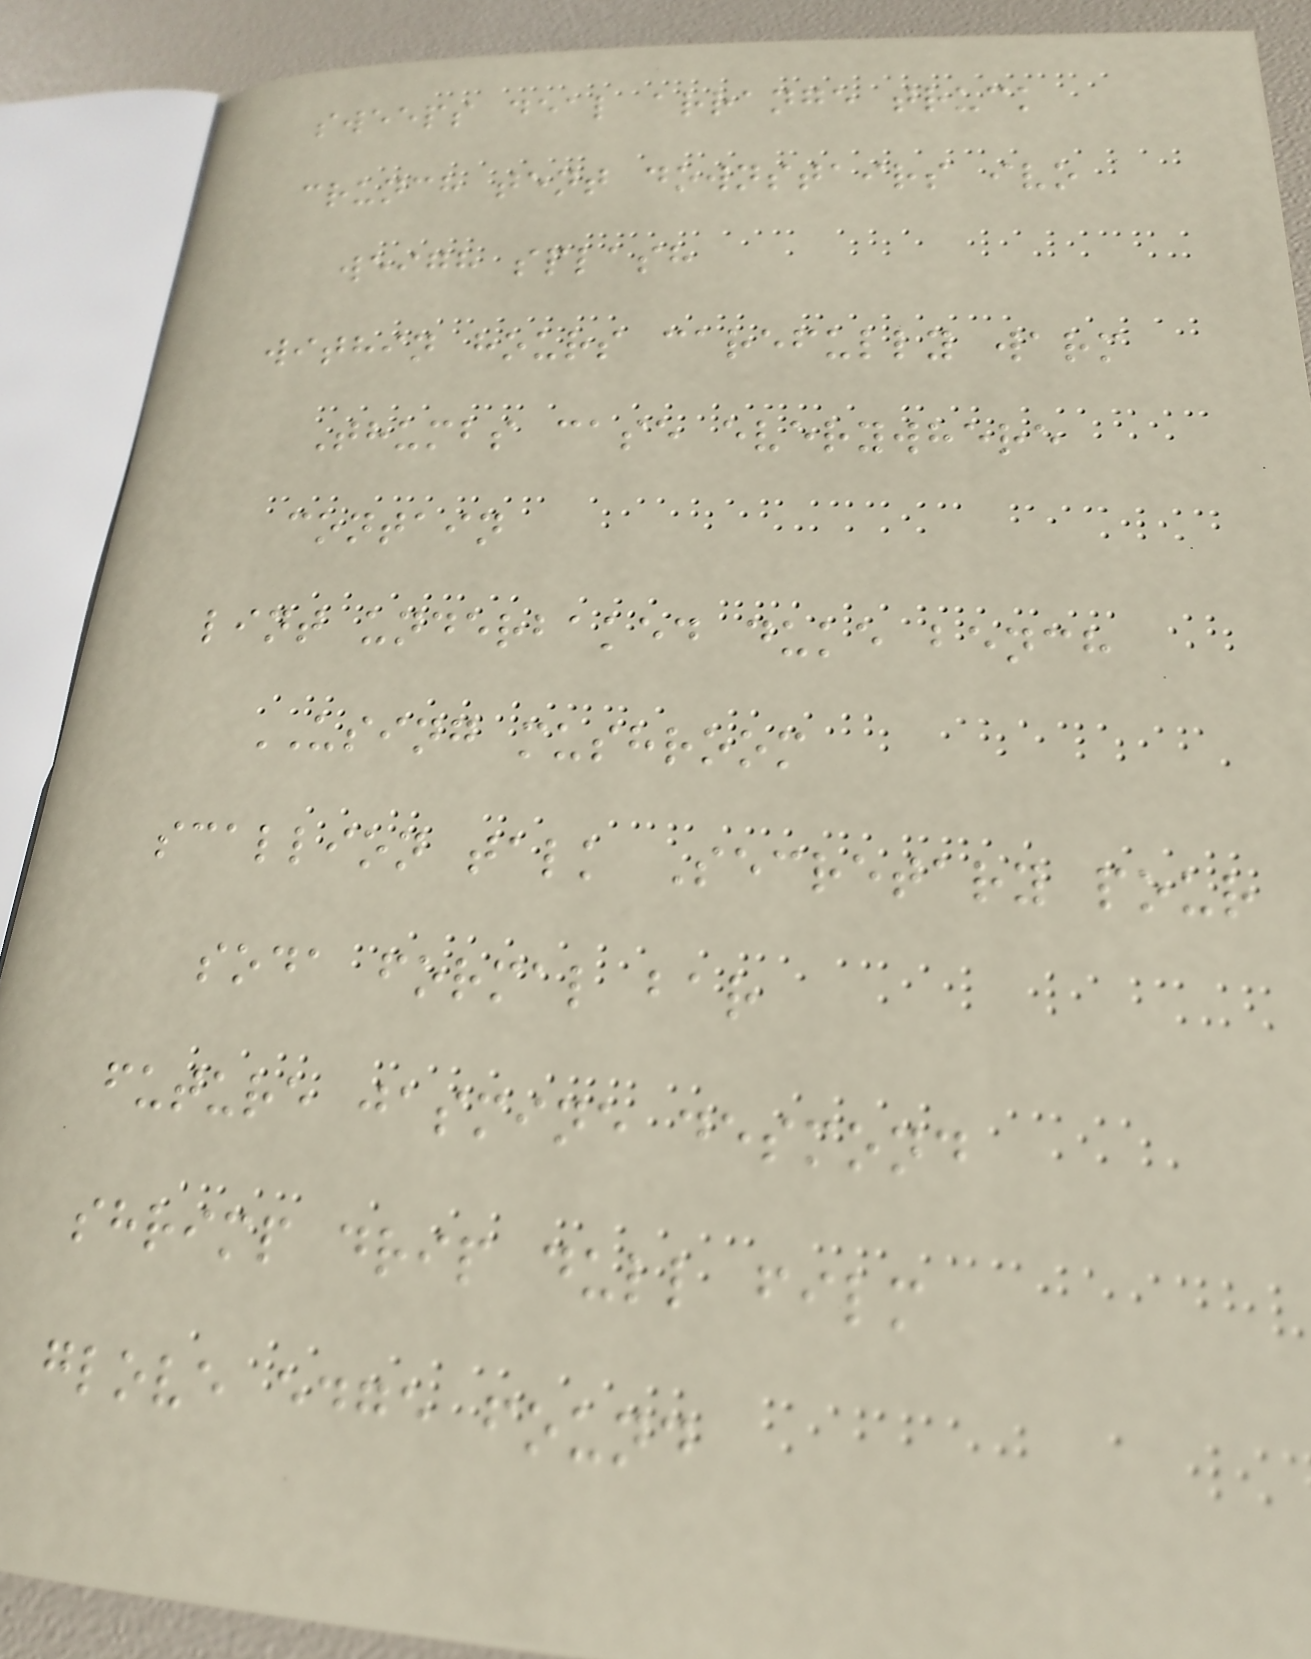sweeps deal arrange truck
crunch tent downstairs ivo
weigh splash
within hours carefully warm
Thumbs case everywhere
contain
lint underbaked duke bench
USING mushroom
scallion talk Secretary pour
soda formal bar
future jasmine desmond
shrimp drip dull film
glove edge found
